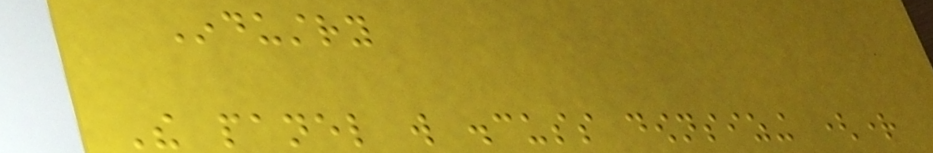Industry
The panel will discuss downsizing (right
